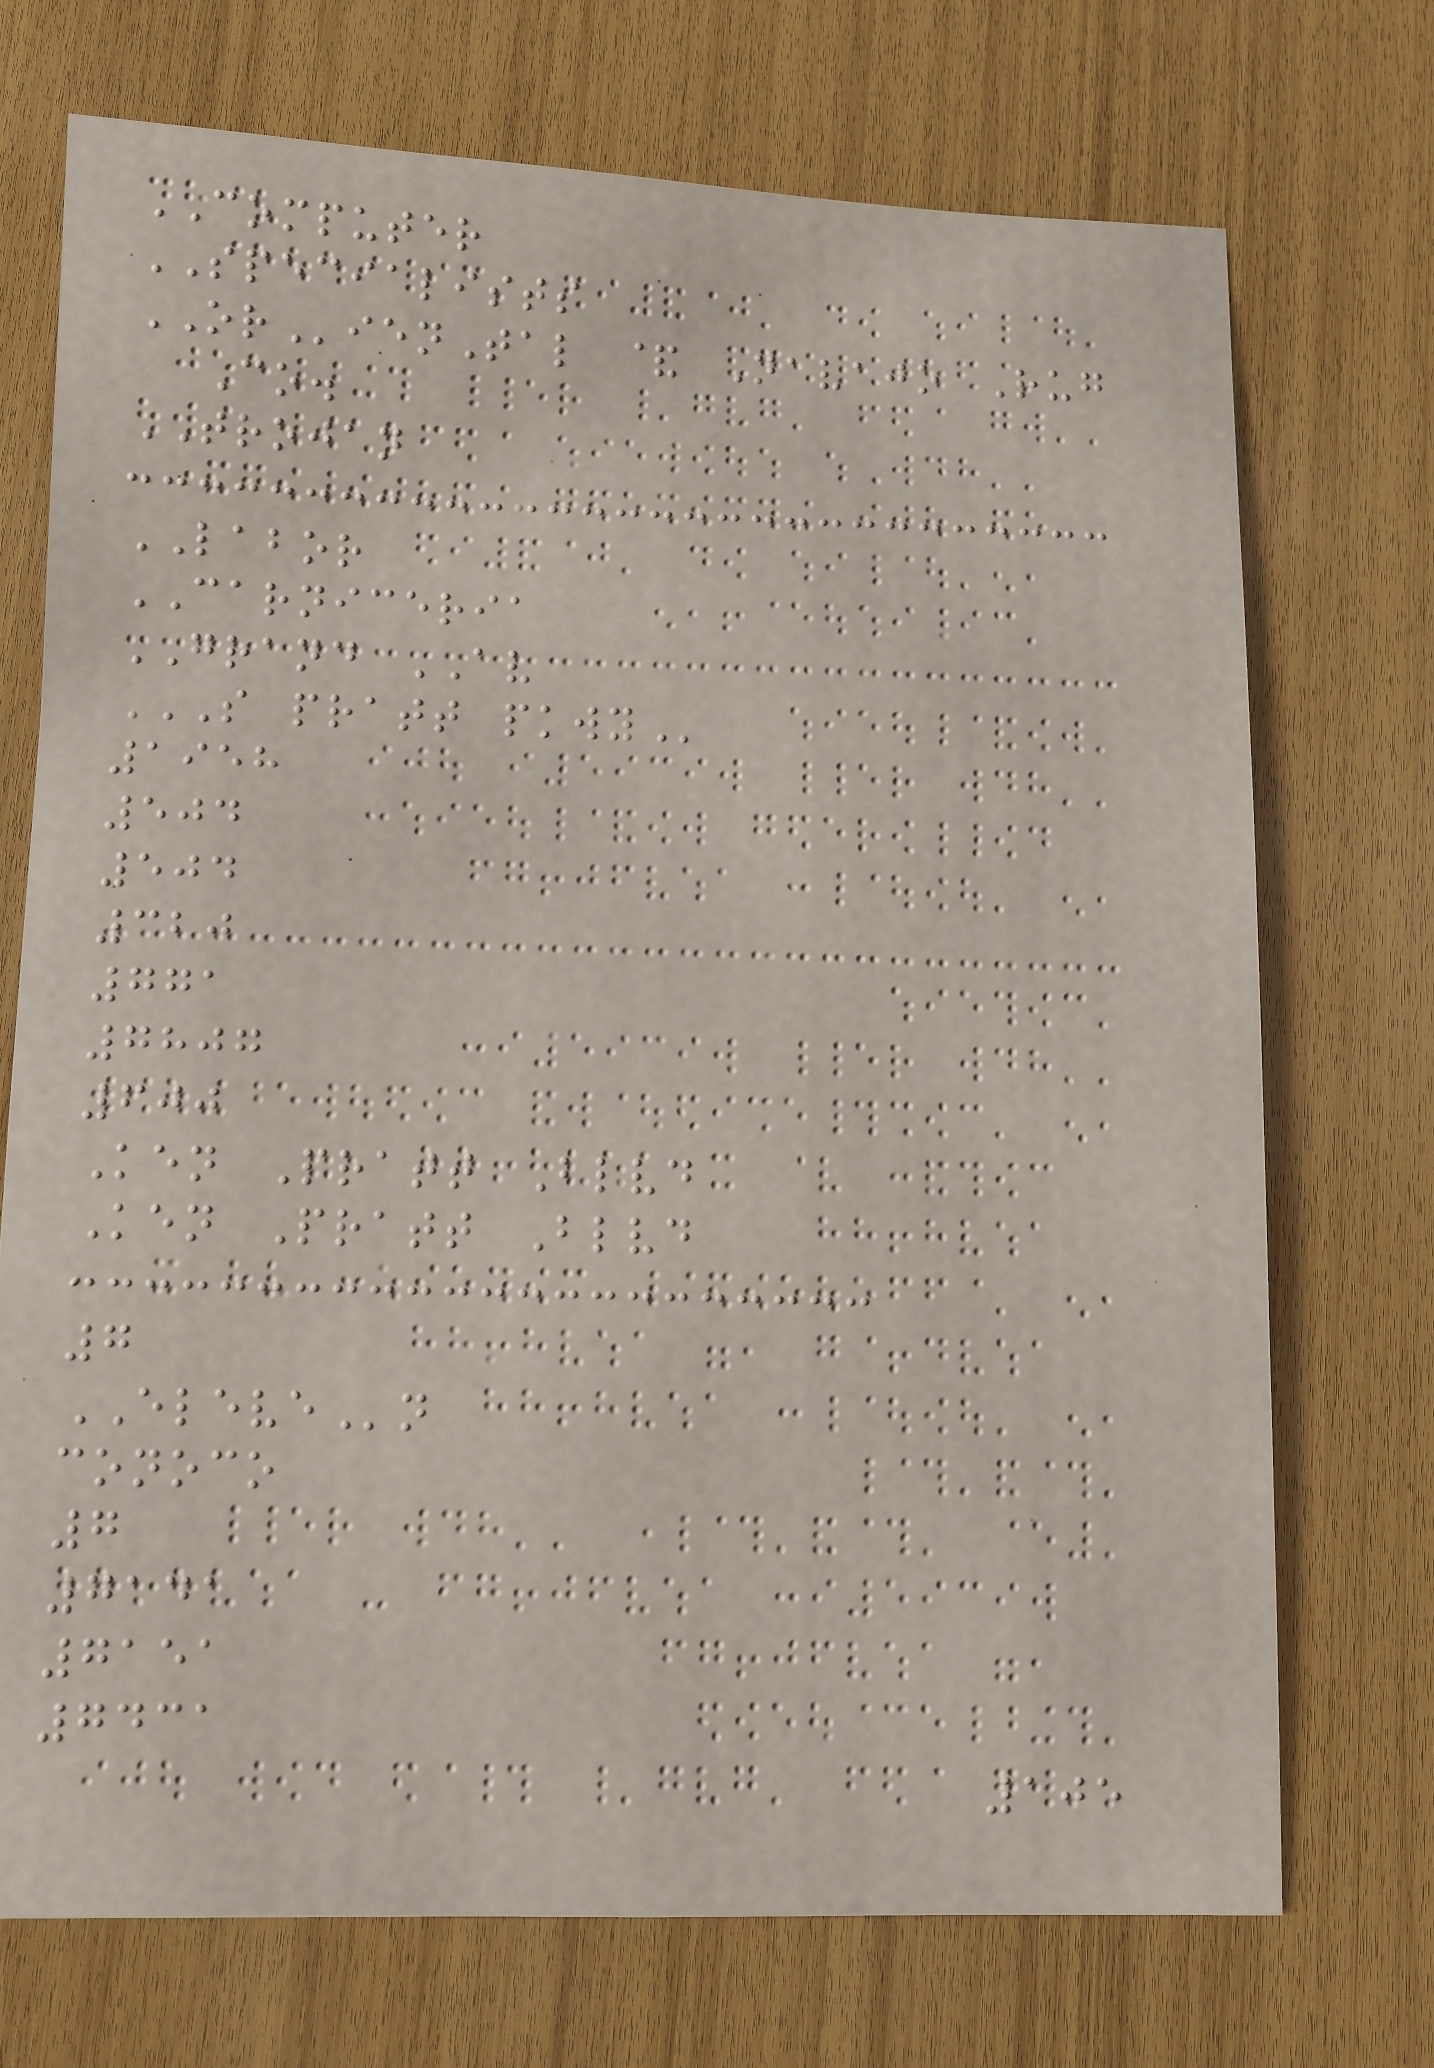COMPUTER
SPECIALISTS
ORienTal & Navajo Rug
Co.
TROJAN
LABOR
CARNICERIA
GRAND AV
S PRATT PKWY
1958
504
504
320
771
7807
600
Ken Pratt Blvd
Ken Pratt Blvd
7
ELEVEn
conoco
7
7141
7151
7431
105
